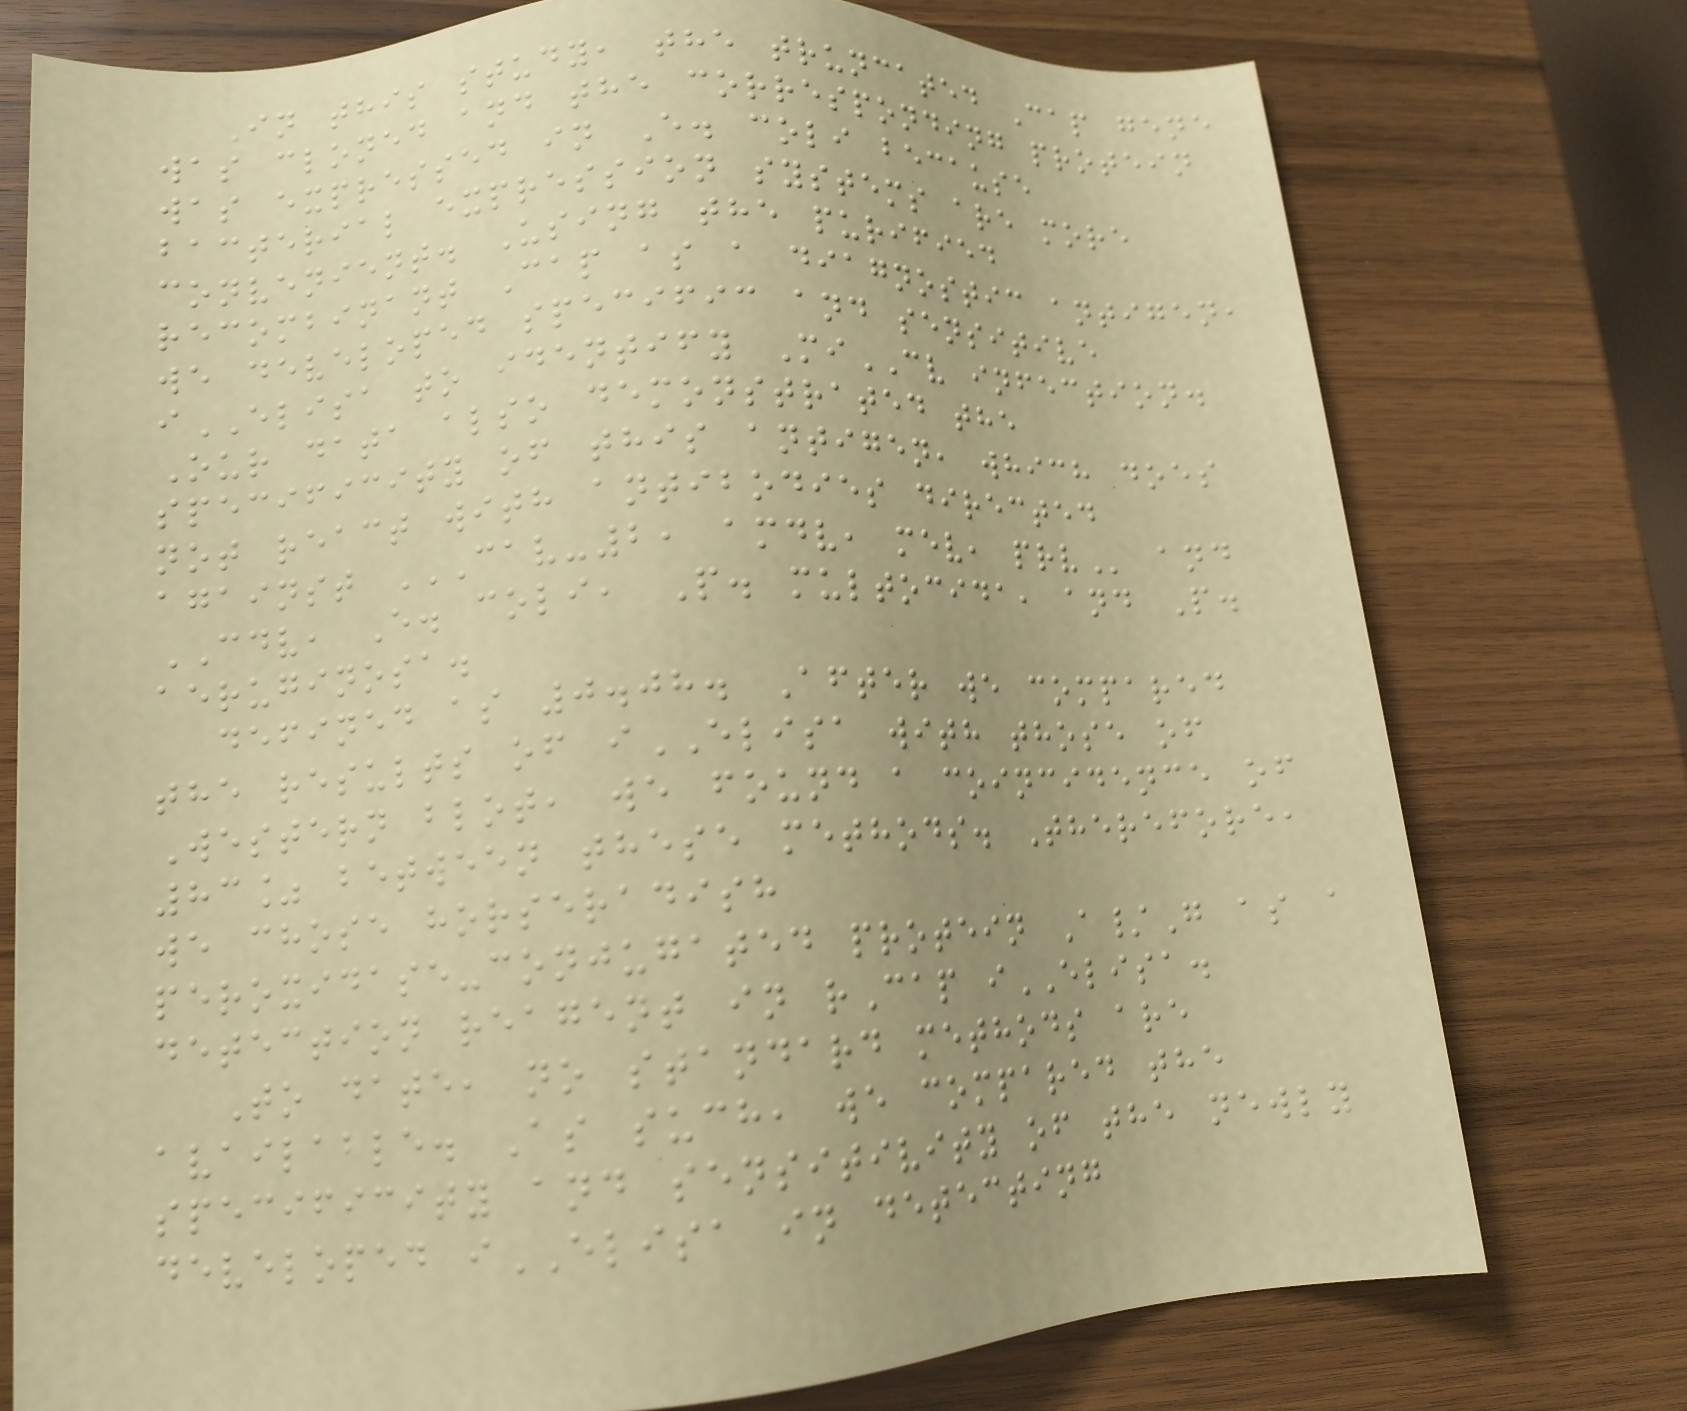In this study, the truncated Cap gene
was cloned and the corresponding protein
was expressed in E. coli because
bacterial expression systems are more
convenient. Using the purified
recombinant Cap as a diagnostic antigen,
we developed specific and sensitive
iELISA to identify MiCV infection.
Our data also demonstrated the
specificity of this antigen, which does
not react with antibodies directed
against CAV-2, AMDV, MEV, PRV and
CDV, E. coli, P. multocida, and P.
aeruginosa.
defined as 0.08. After we compared
the results of iELISA with those of
Western blot, we found a coincidence of
83% between these methods. Therefore,
we chose horseradish
peroxidase-conjugated protein A/G as a
detection reagent in rCap iELISA.
To date, no standard methods are
available. As such, we compared the
specificity and sensitivity of the newly
developed iELISA in detecting
